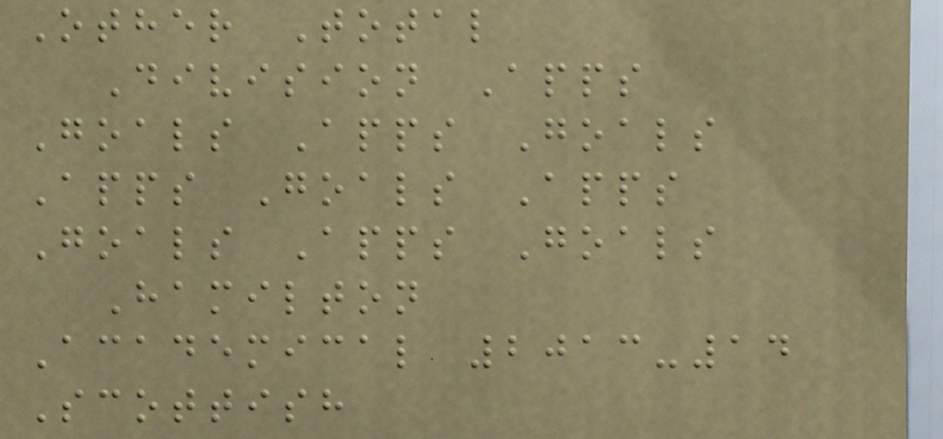Other Total
Division Apps
Goals Apps Goals
Apps Goals Apps
Goals Apps Goals
Hamilton
Academical 2013-14
Scottish
